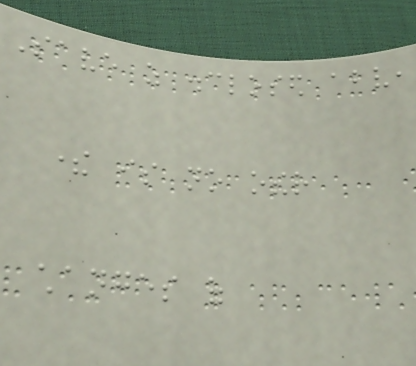Save as disclosed above,
there is no other
changes of
